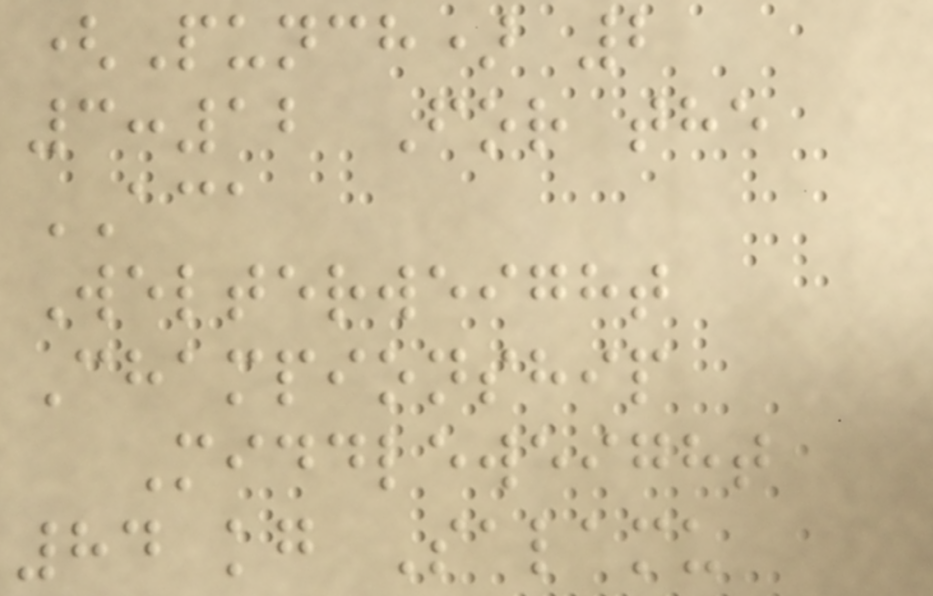(Punch) 2
3:12 For the
ACA
Welterweight
Championship
Middleweight
84 kg Salamu
